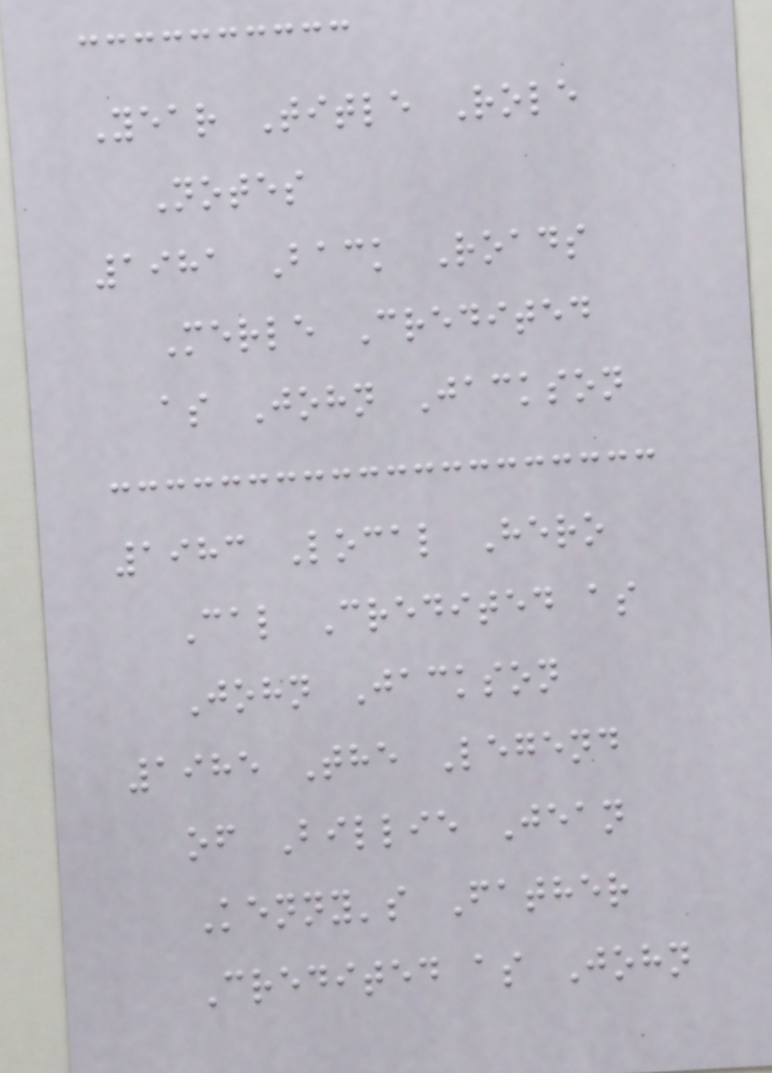Year Title Role
Notes
1981 Back Roads
Merle Credited
as John Jackson
1983 Local Hero
Cal Credited as
John Jackson
1985 The Legend
of Billie Jean
Kenny's Father
Credited as John
